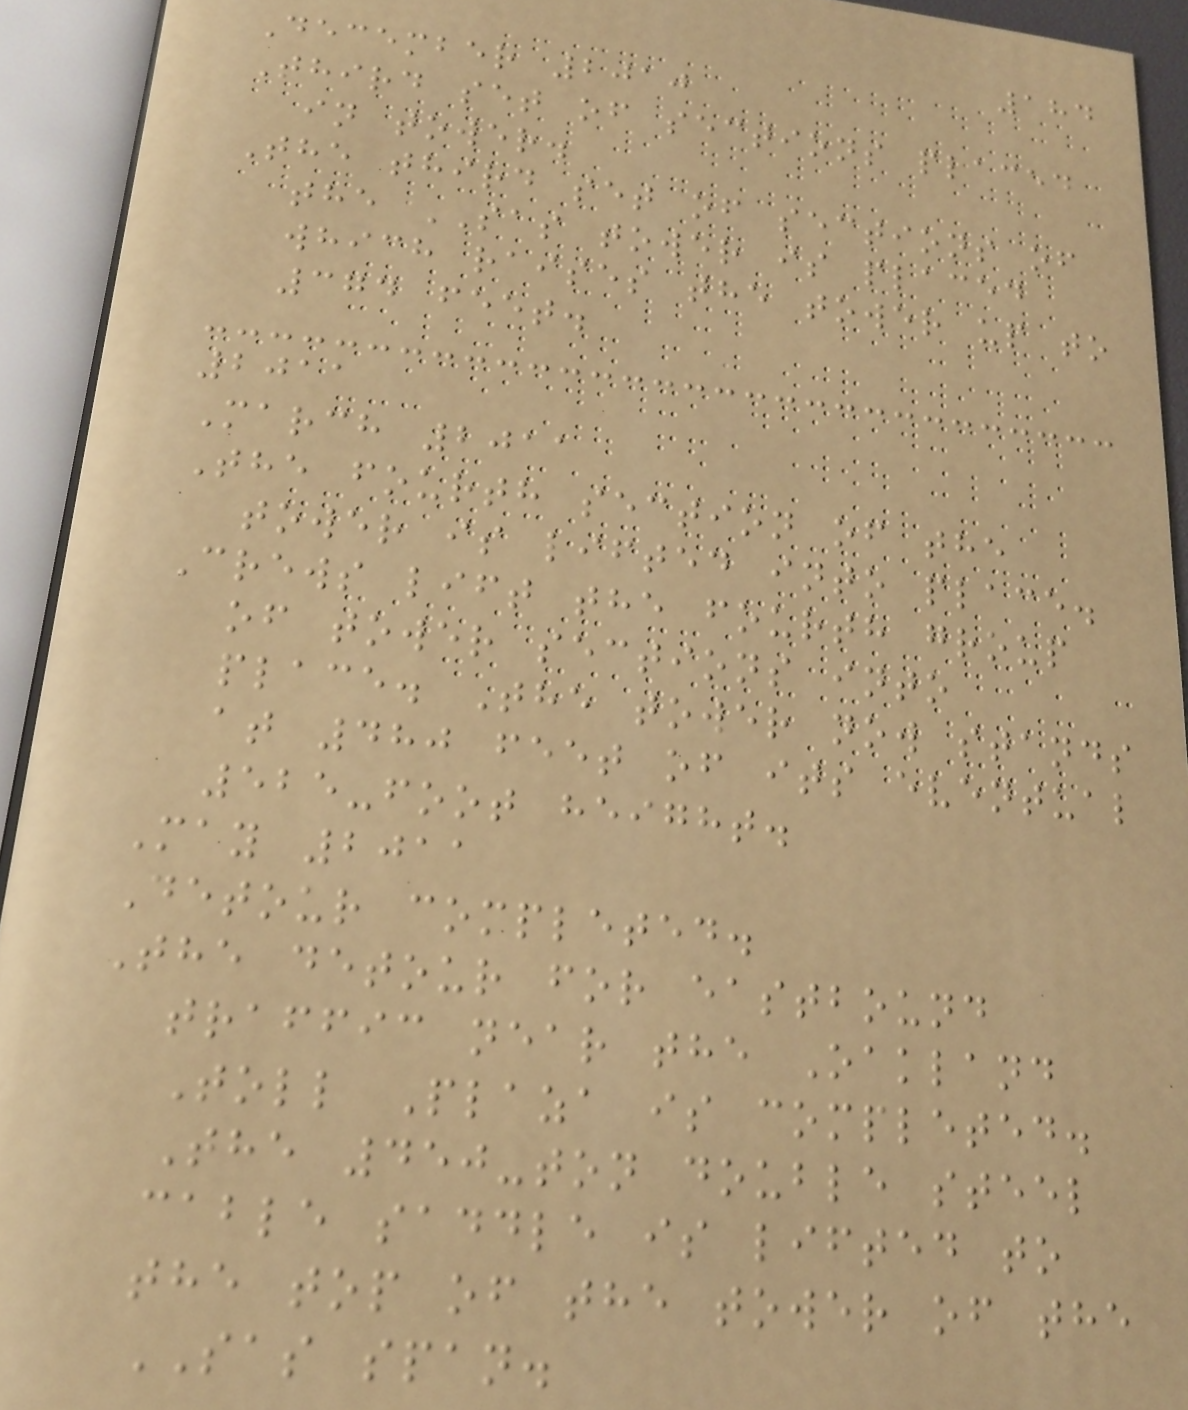184
December 2010
Third set of sections placed
in tower.
The third set of sections of
the SAS tower is placed
which raises the tower up to
374 feet.
2011
March 2011
The fourth section of the
tower is lifted into place.
Crews lift the fourth group
of tower sections into
place. The tower now stands
at 480 feet of its eventual
525-foot height.
May 2011
Detour completed.
The detour for eastbound
traffic near the Oakland
Toll Plaza is completed.
The 450-ton double steel
cable saddle is lifted to
the top of the tower of the
SAS span.
